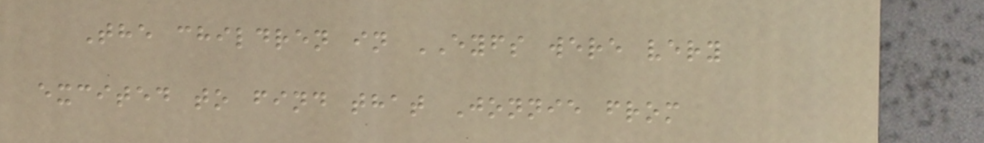The children in EYFS were very
excited to find that Jonnie from
